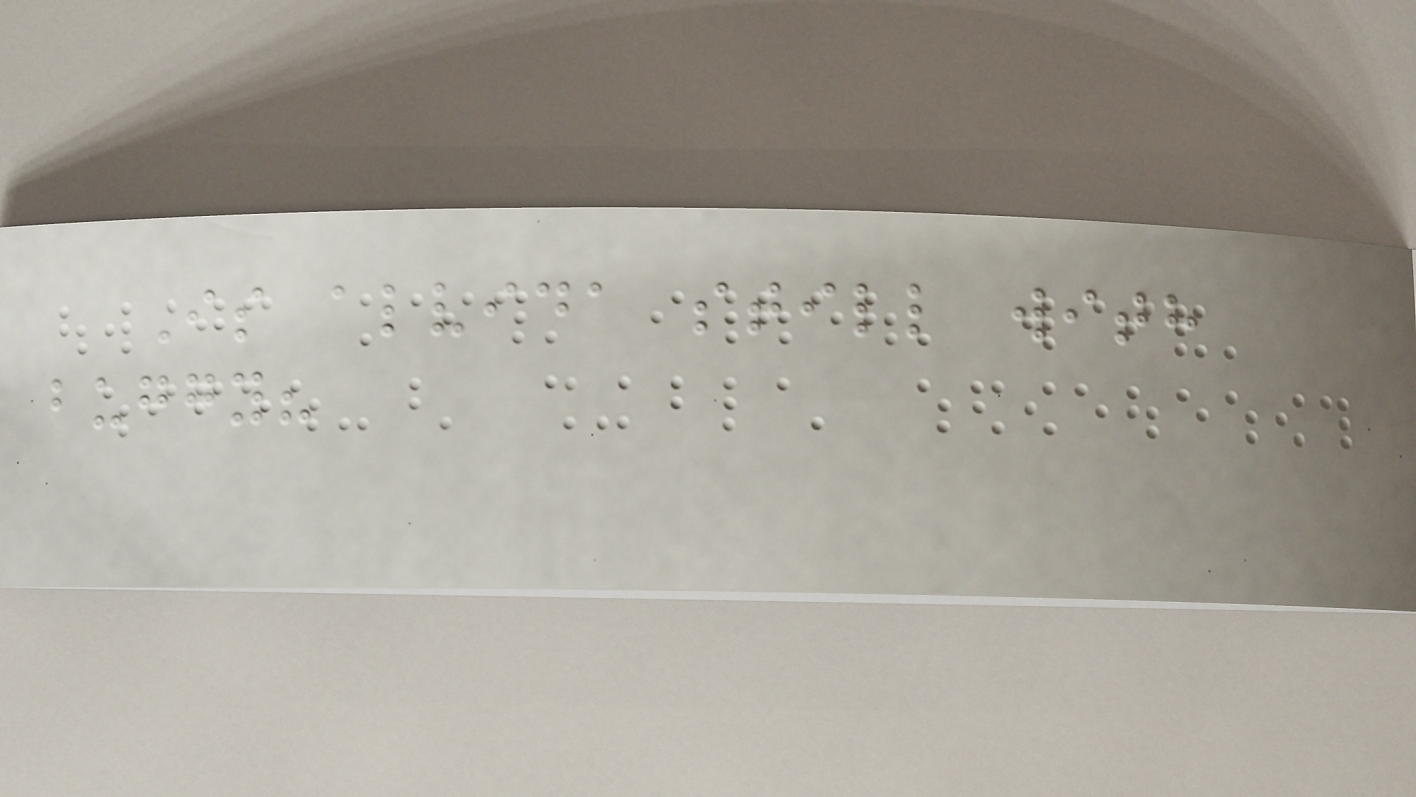Is alvida still with
buggy?
